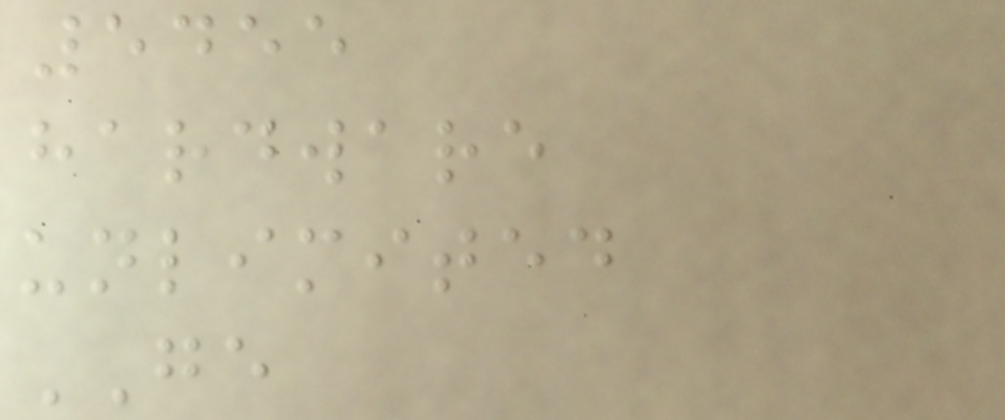5455
hardware
unlimited
GE
